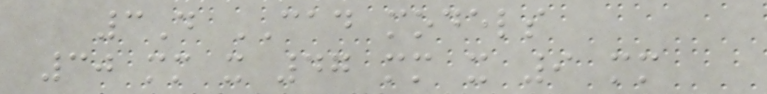3D CAD models
30 mm x 47 mm x 9 mm
